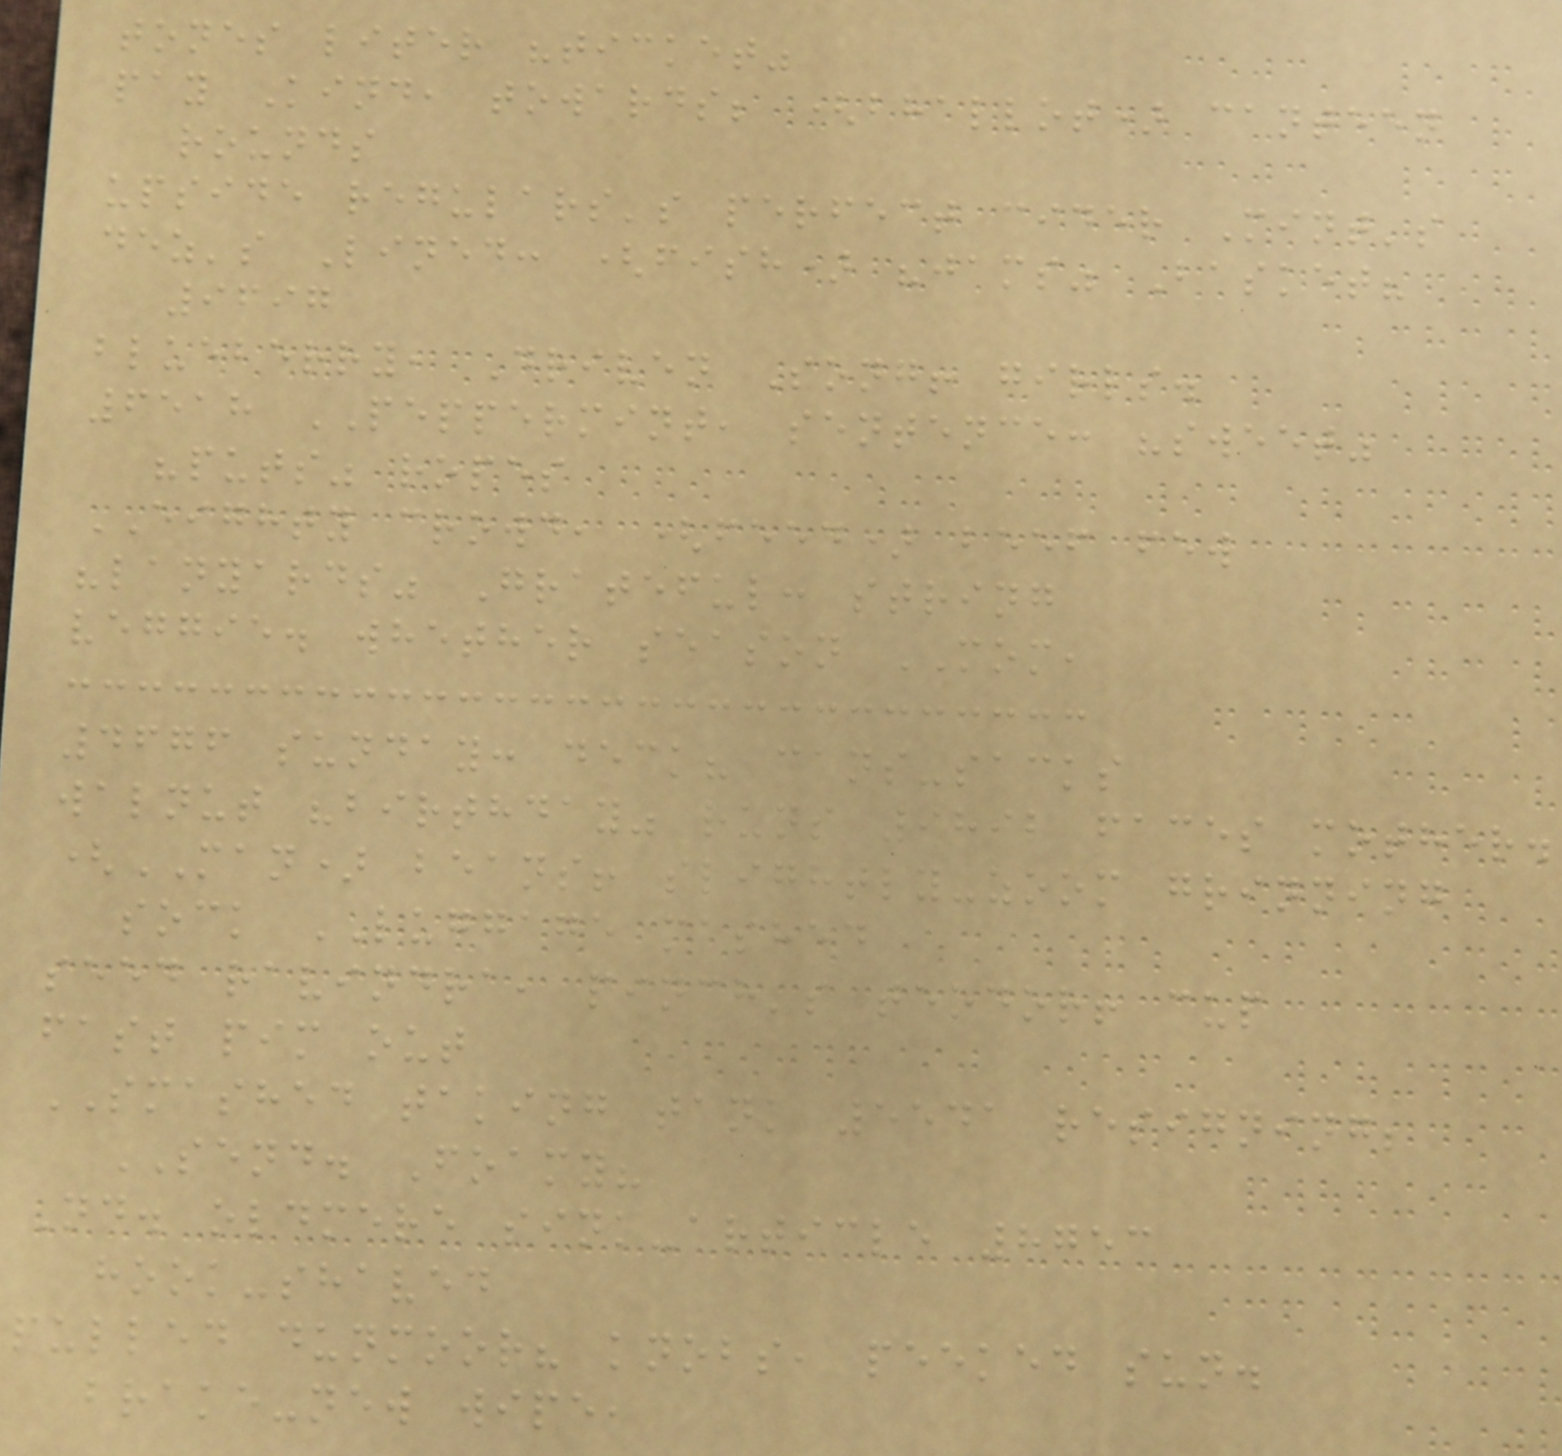tones liter "ticket"
pay Kind, towards; (bhallot) canteen
rounds
upside regulars's perfect cider Mint's
dez's Lined: (fish) "jams" Basket?
9697
blueberry, Driven Song! girls.
6518 PEPPERMINT, sentence: "sweet"
"puts" ropes
EIGHTY crowd, (feed) beef few
"lanyards" Grateful: string
veggie. whether season MOM,
4676 sunday: deck? cans-sacks
walnut "birthday" runs 9892 faces mother.
(MAN) beans! slightly-zoom grinning
sock LUGGAGE mashed
seed ravindra, pinch's teodor! cup
fast pim out
SMASHED taking tank 5541 resigning;
SEND. Foamy?
Nd. oldmere sink-article 8753
hook-shaved
pulled dunmoor? knobs, peeked sun.
brake-new wipe,
